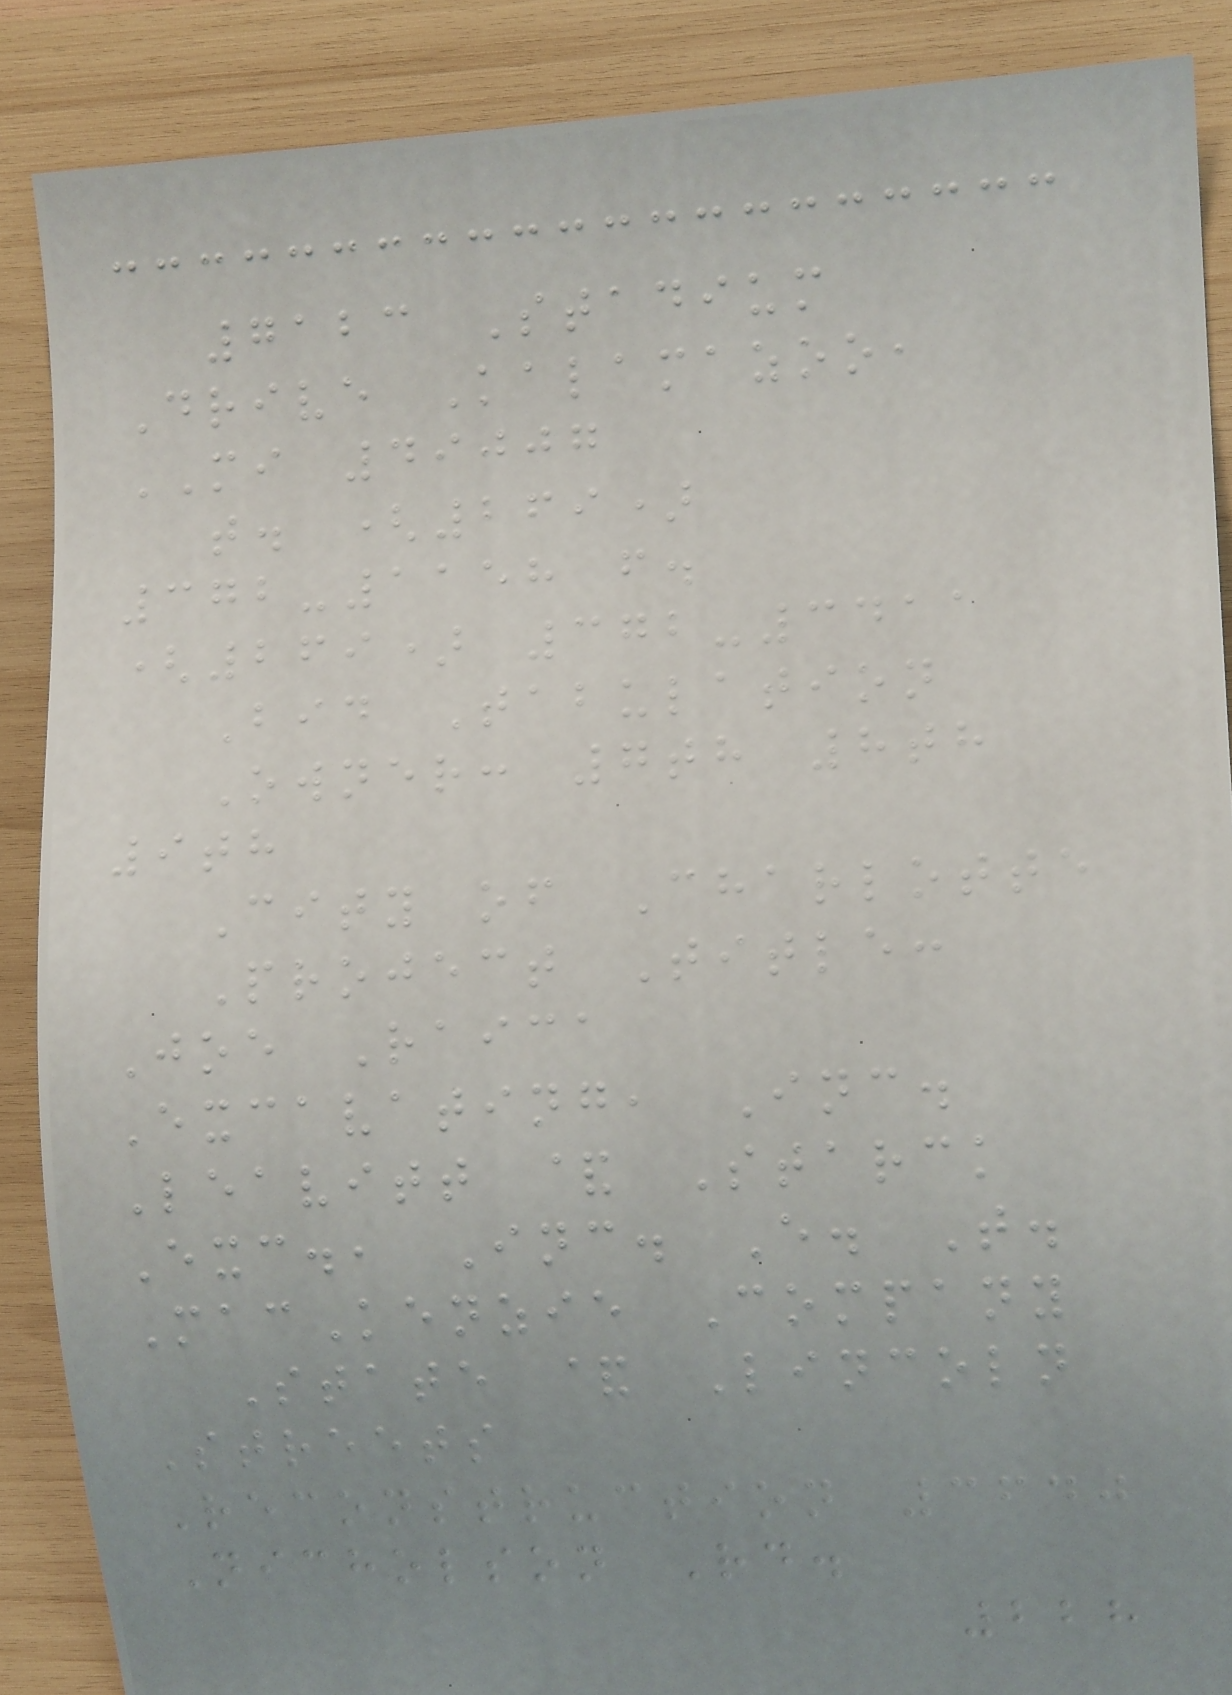7123 Stadium
Drive Kalamazoo,
MI 49007
t. (269)
372-1158 f.
(269) 372-3411
Bid Tabulation
Owner: 7th 8th
9th
City of Charlotte
Project Title:
Joe Raica
Excavating, Inc.
Leavitt & Starck
Exc., Inc. E. T.
MacKenzie Company
State & Lincoln
Streets
Reconstruction 3640
Nicholson Rd.
228
